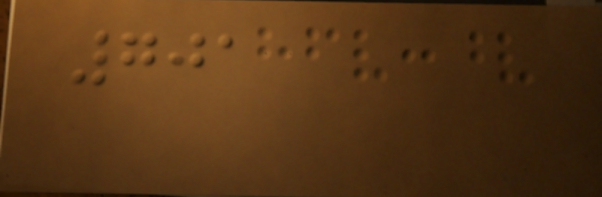701
